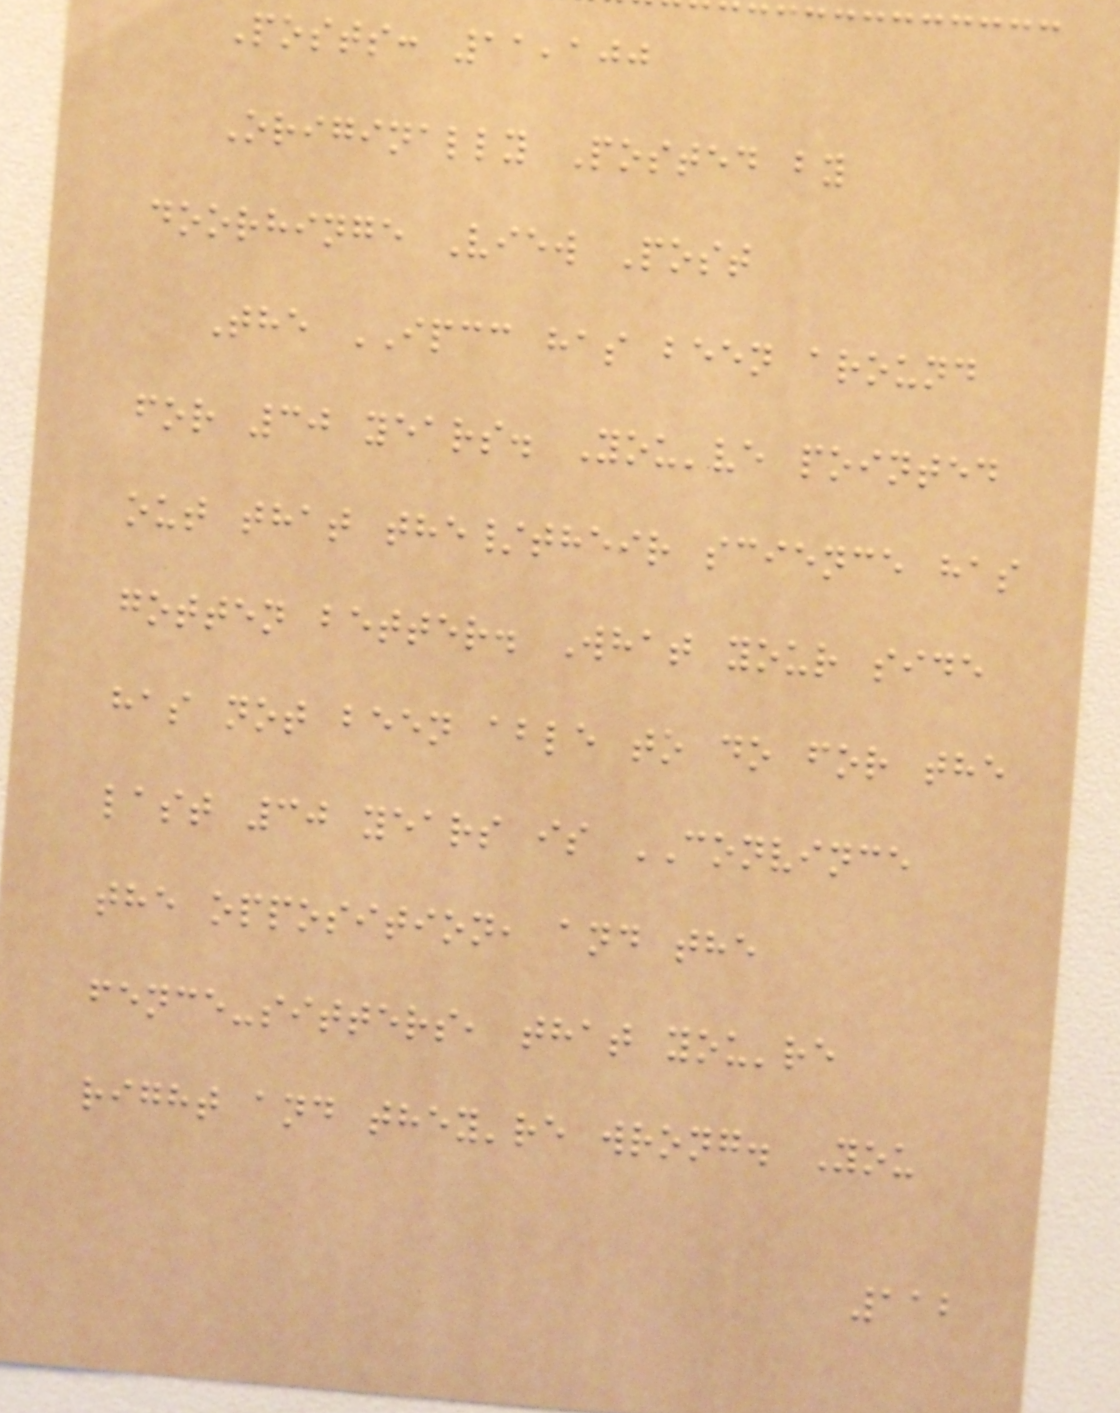Posts: 11,100
Originally Posted by
doorhinge View Post
The IPCC has been around
for 30 years. You've pointed
out that the/their science has
gotten better. What your side
has not been able to do for the
last 30 years is CONVINCE
the opposition, and the
fence-sitters, that you're
right and they're wrong. You
112
